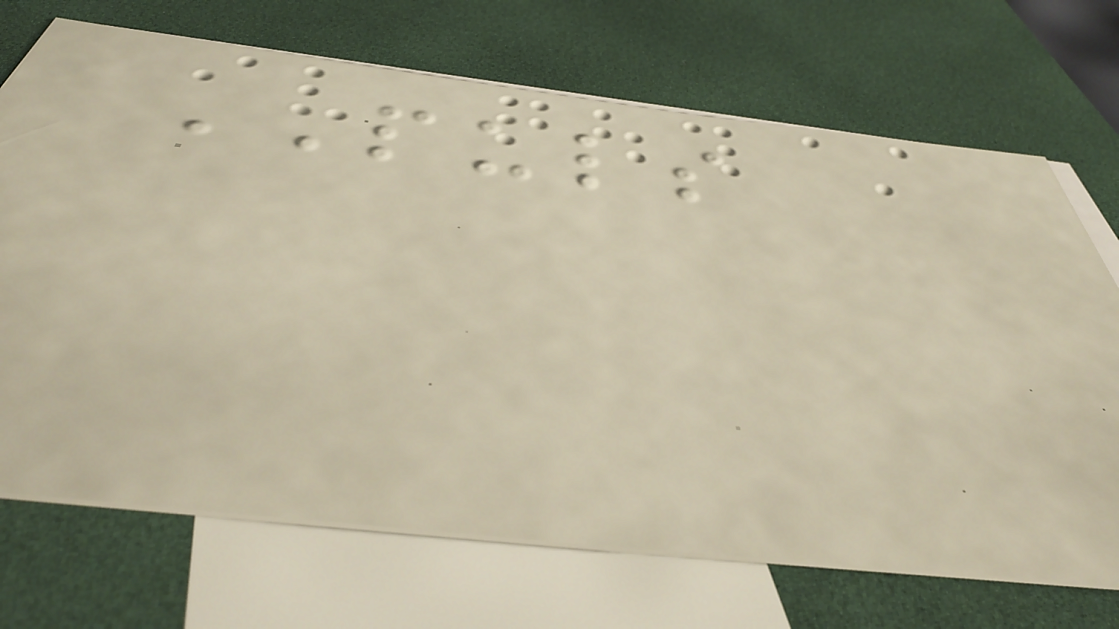PULS
